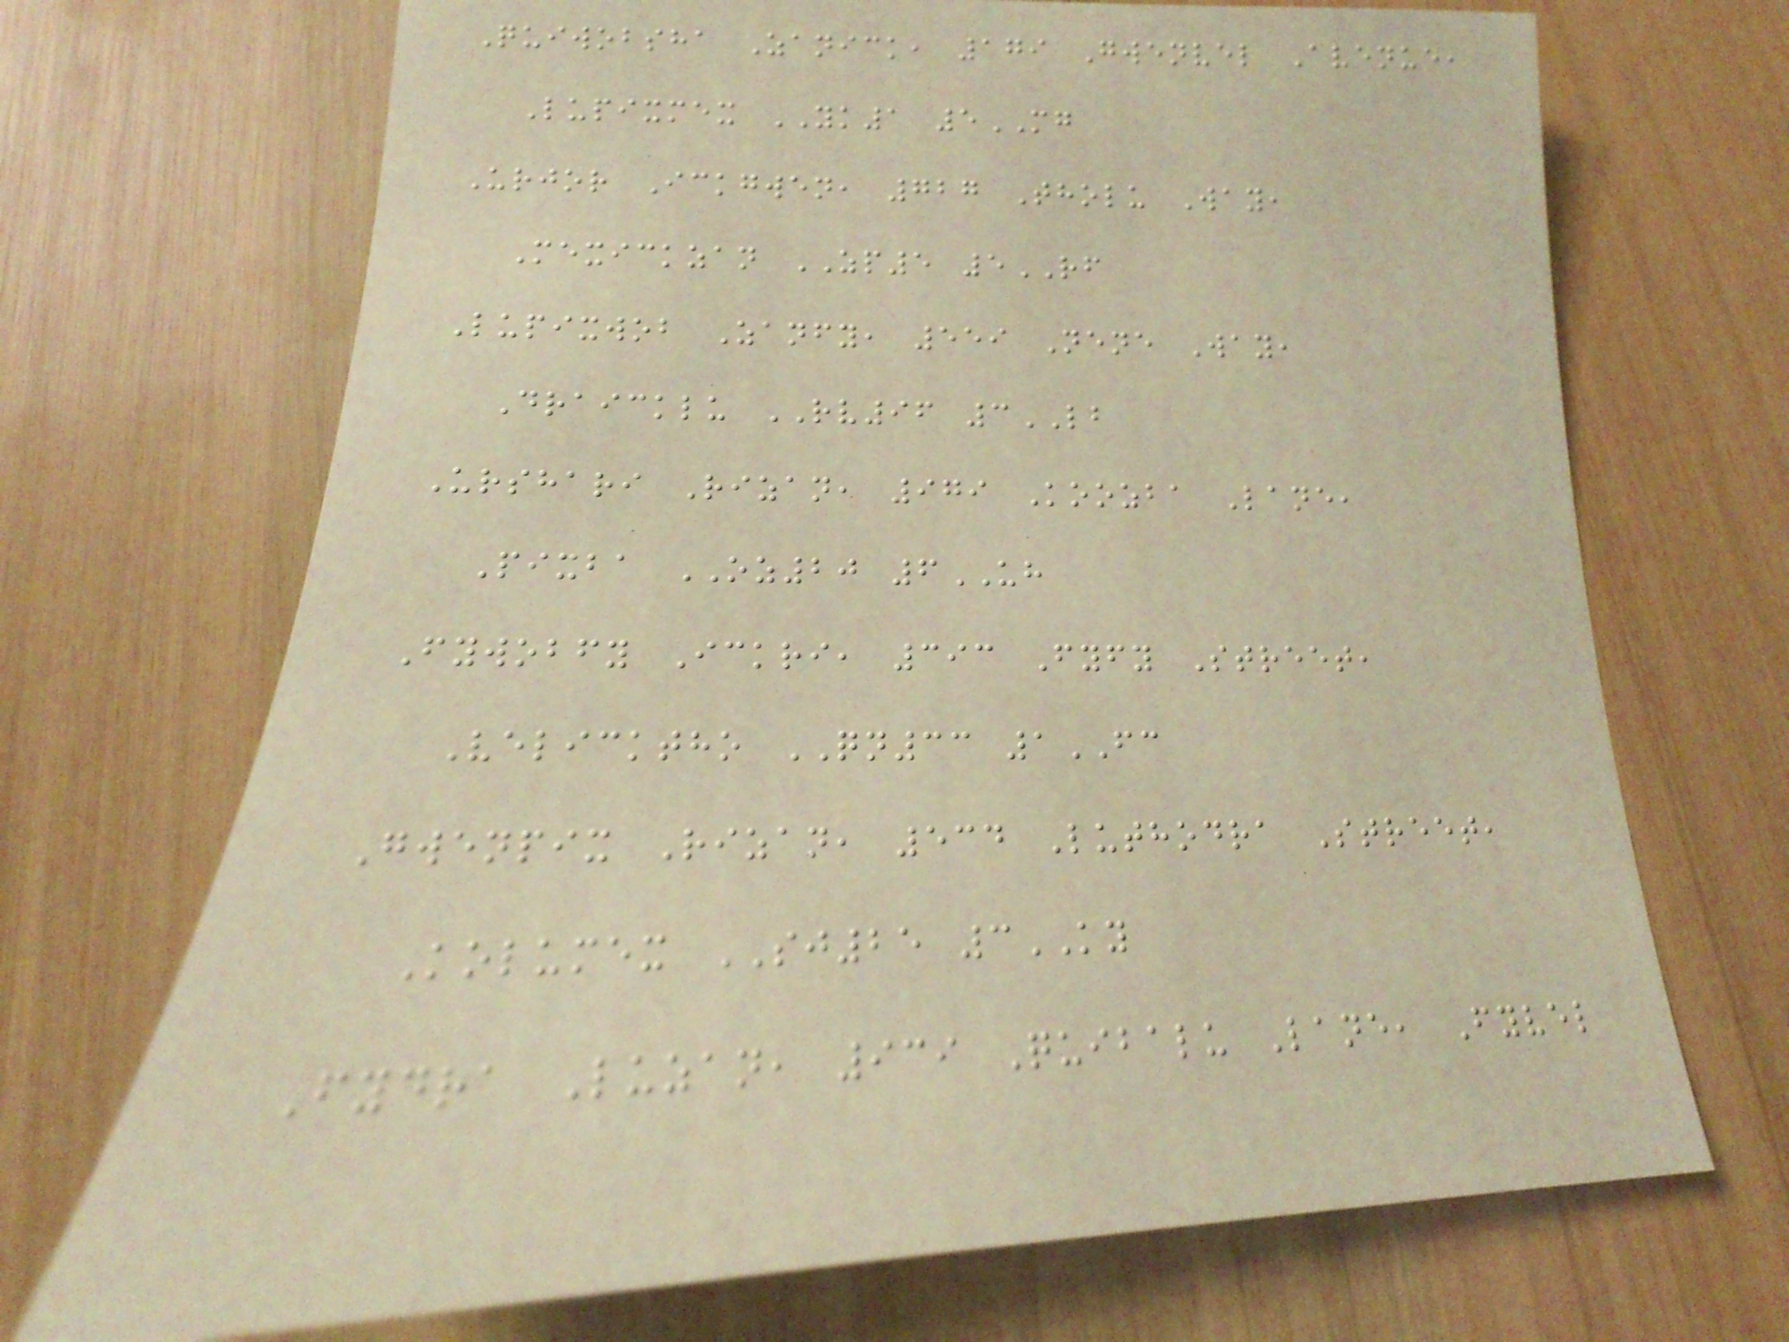Quiwobsha Zanick, 179 Gwenvel Avenue,
Lupixmex YK1 5MG
Urjor Ickgwen, 727 Tholu Way,
Mexickzan ZP5 5RF
Lupixwob Zanfy, 559 Nene Way,
Draicklu RV96 3LB
Urshari Rizan, 979 Koozba Lane,
Pixba OZ20 6UH
Fywobfy Ickri, 393 Fyfy Street,
Velicktho QN33 1FC
Gwenpix Rizan, 534 Luthodra Street,
Kolumex SJ25 3KY
Fydra Luzan, 939 Quibalu Lane, Fyvel
